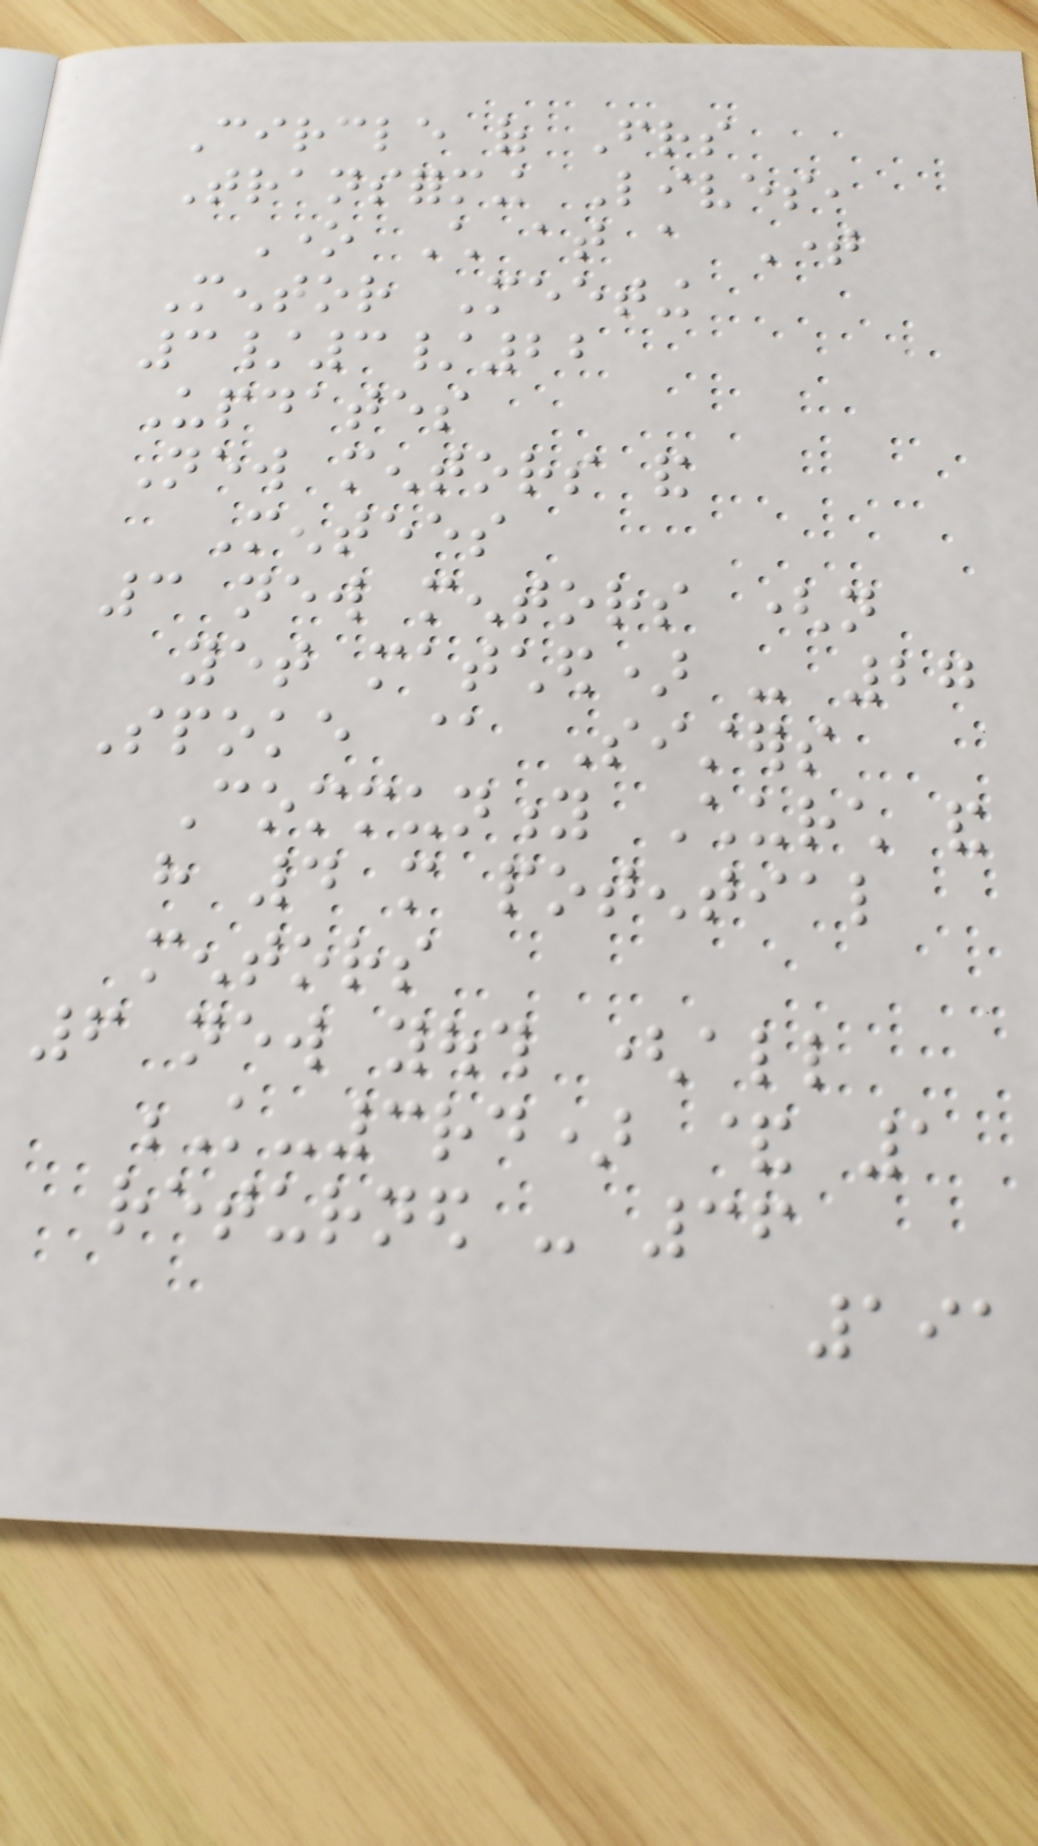Circle of Friends
Transforming Lives,
One Child at a Time
Mentor Meeting
3/3/22
Updates
New mentors and
Mentees
3 new mentors (not
yet matched) - 27
Spoke @ Sisters
Community Church and
have 4 more potential
mentors
6 new youth (all
K-3rd) & 1
returned - 36
191
